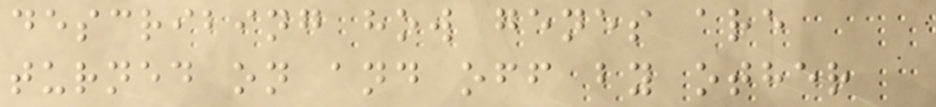describing how genes are
turned on and off by other
